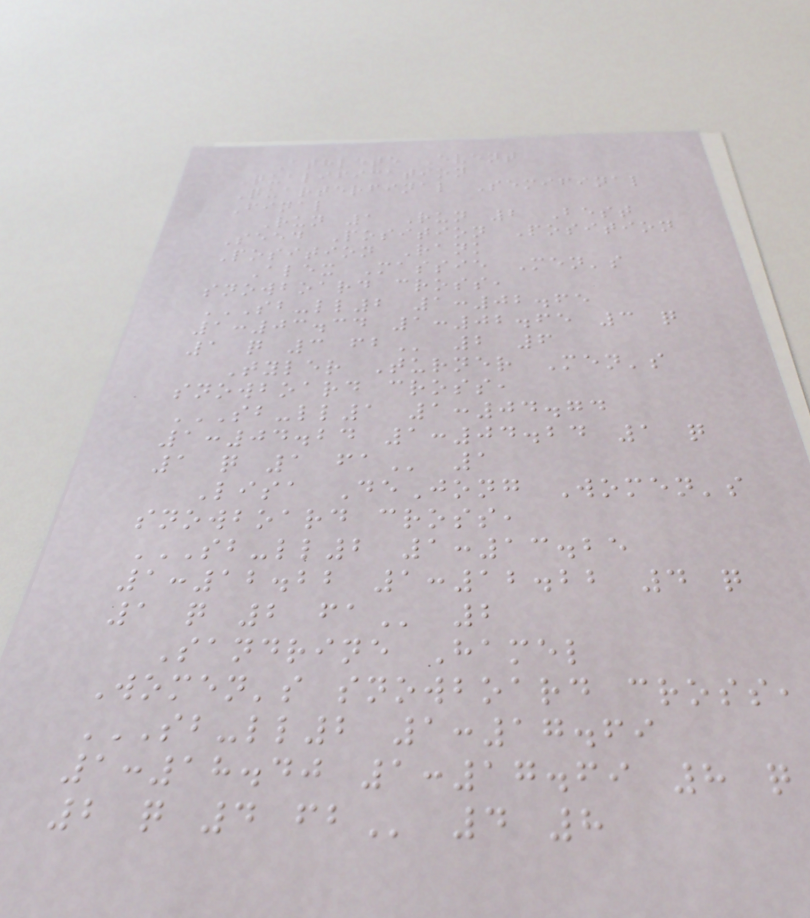Athlete Event
Qualification
Quarterfinal Semifinal
Final
Run 1 Run 2 Best
Seed Position Position
Position Rank
Alex Massie Men's
snowboard cross,
SB-LL2 1:02.65
1:03.34 1:02.65 3 Q
1 Q 3 FB 2 6
Tyler Turner Men's
snowboard cross,
SB-LL1 1:04.74
1:04.24 1:04.24 1 Q
1 Q 1 FA 1
Lisa DeJong Women's
snowboard cross,
SB-LL2 1:13.25
1:12.22 1:12.22 4 Q
1 Q 2 FA 2
Sandrine Hamel
Women's snowboard cross,
SB-LL2 1:17.69
1:18.40 1:17.69 8 Q
2 Q 4 FB 4 8
